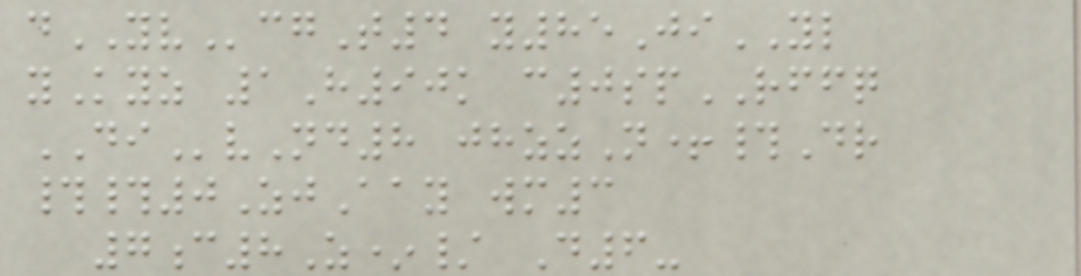dYVcgT4 y85JiYL
yKyz 1H90k c0spRFFQ
DIvNd8 jhzzN+#Dr
##0ZjAay wm3
7c8Z*/ D6-
